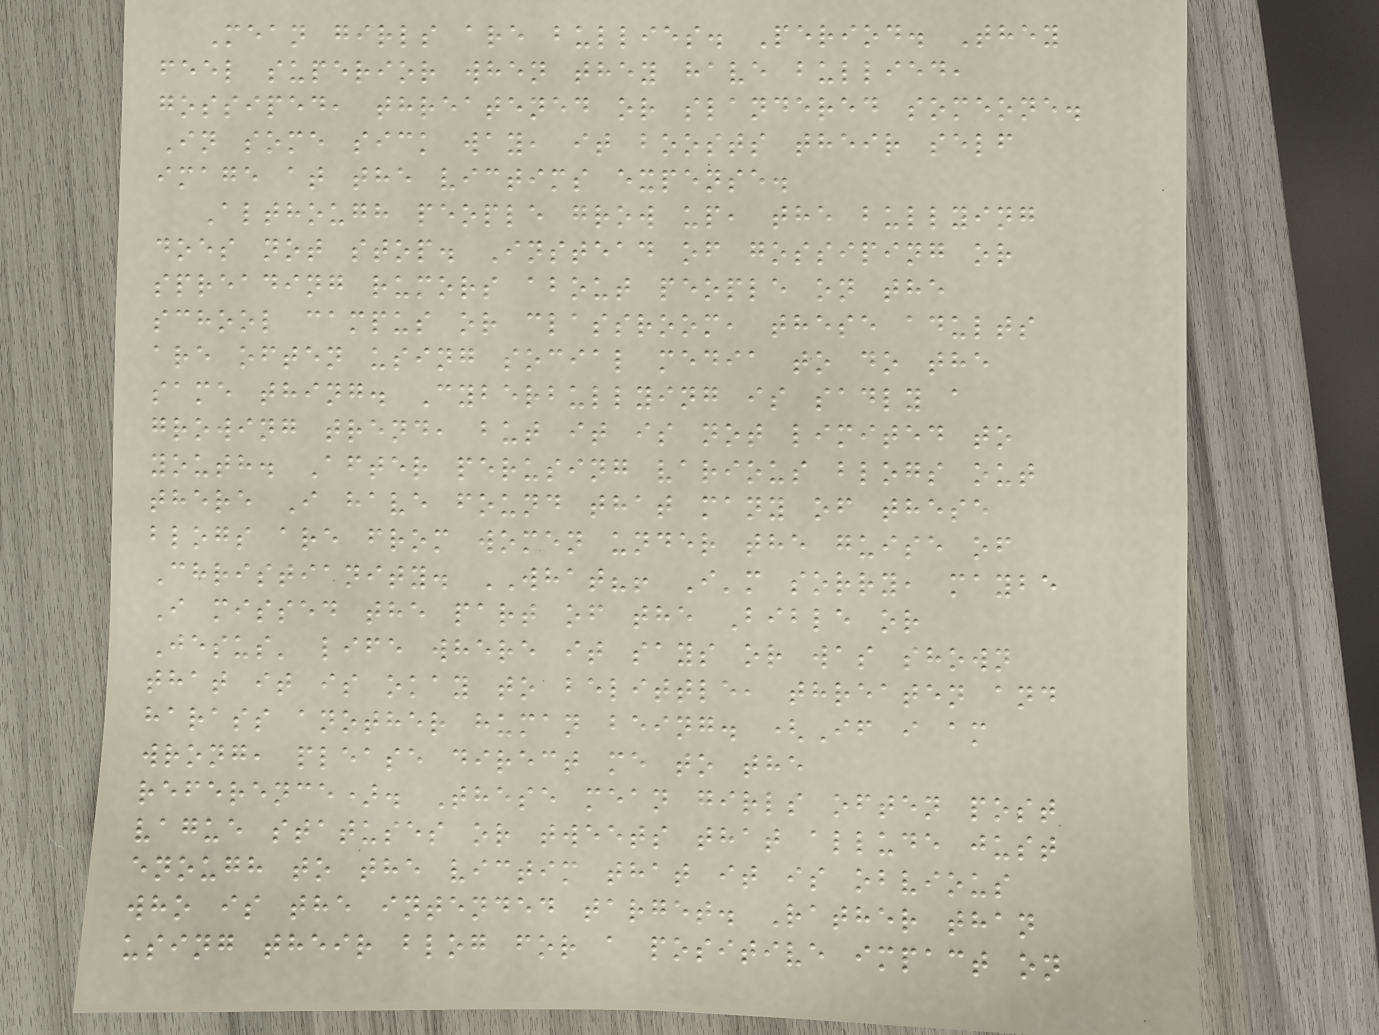Mean girls are bullies. Period. They
feel superior when they have bullied,
gossiped, threatened or slandered someone.
In some sick way, it boosts their self
image at the victims expense.
Although people grow up, the bullying
does not stop. Instead of gossiping or
spreading rumors about people on the
school campus or classroom, these adults
are often using social media to do the
same thing. Cyberbullying is sadly a
growing trend, but it is not limited to
youth. After perusing various blogs out
there I have found that many of these
blogs are from women under the guise of
Christianity. WHAT?! I'm sorry, maybe
I missed the part of the Bible or
Jesus' life where it says or was shown
that it is okay to belittle, threaten and
harass another human being. (If i am
wrong, please direct me to the
reference). These mean girls often post
vague statuses or tweets that allude just
enough to the victim that it is obvious
who is the intended target. Rather than
using their blog for a positive impact on
